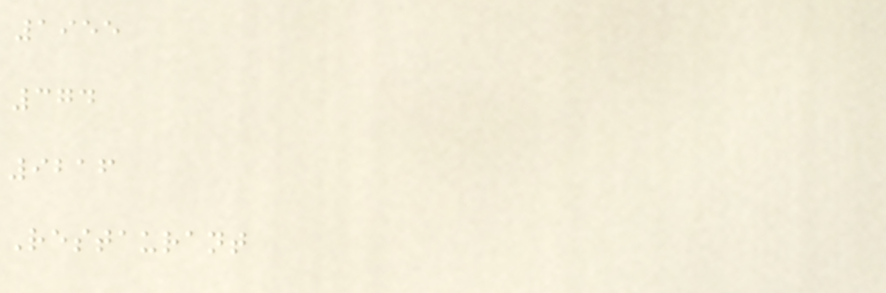1955
374
9216
Restaurant
